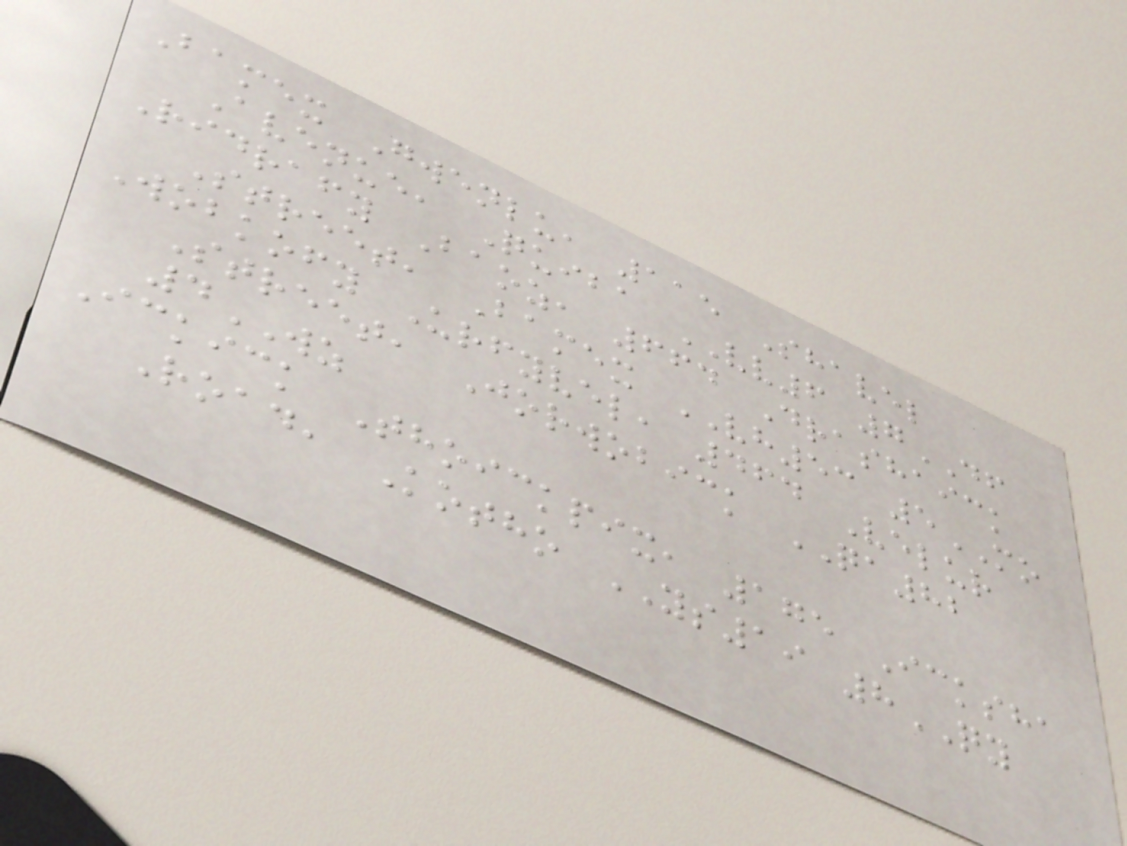Bamex Gwenlu, 115 Shavel
Avenue, Quiba VV6 7DF
Ridrafy Baoz, 664 Drashaick
Street, Bamex VH53 5MO
Wobkofy Urfyvel, 464 Velur
Street, Jorwobick QA82
4WZ
Ickick Thoickpix, 175 Icksha
Road, Kotho YS19 8QY
